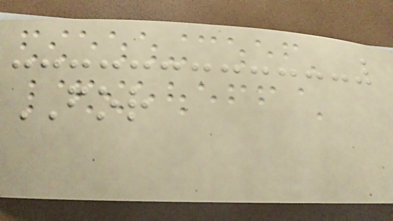FOR
